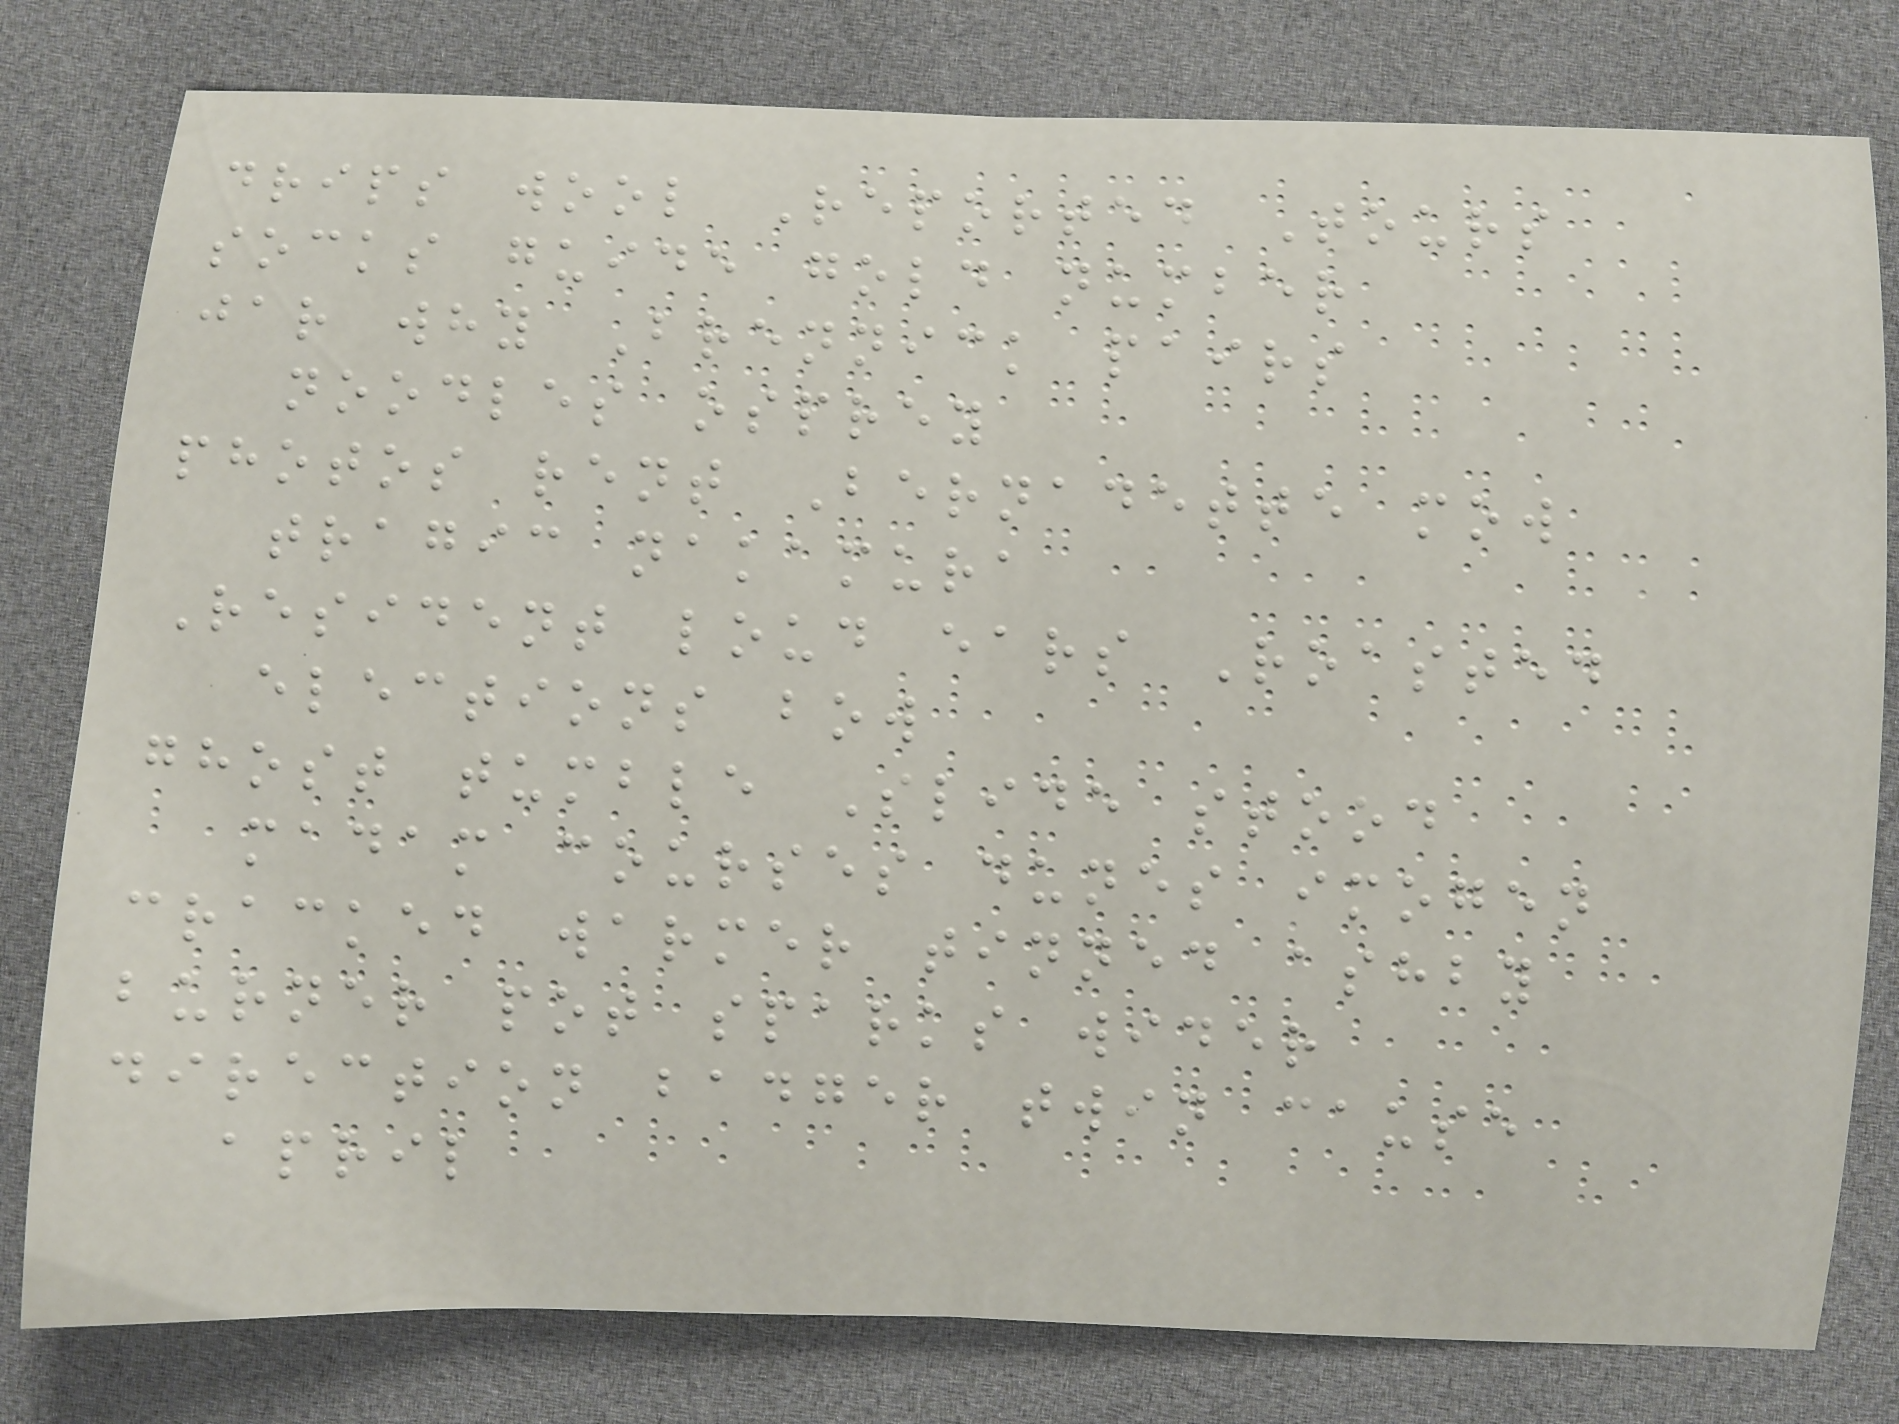drips wool Reported Tours
socks guide gold number
jar why Brennick pairs
noodles osprey
photos rent Bernadette mow
tragic nakamura
Resident loud ears Roasted
elections bow
ghost tumble Slide stood
madam courses dunes imogen
cracked warmer tinned ashby
burner pot sparks wider
direction badger twin cause
april
